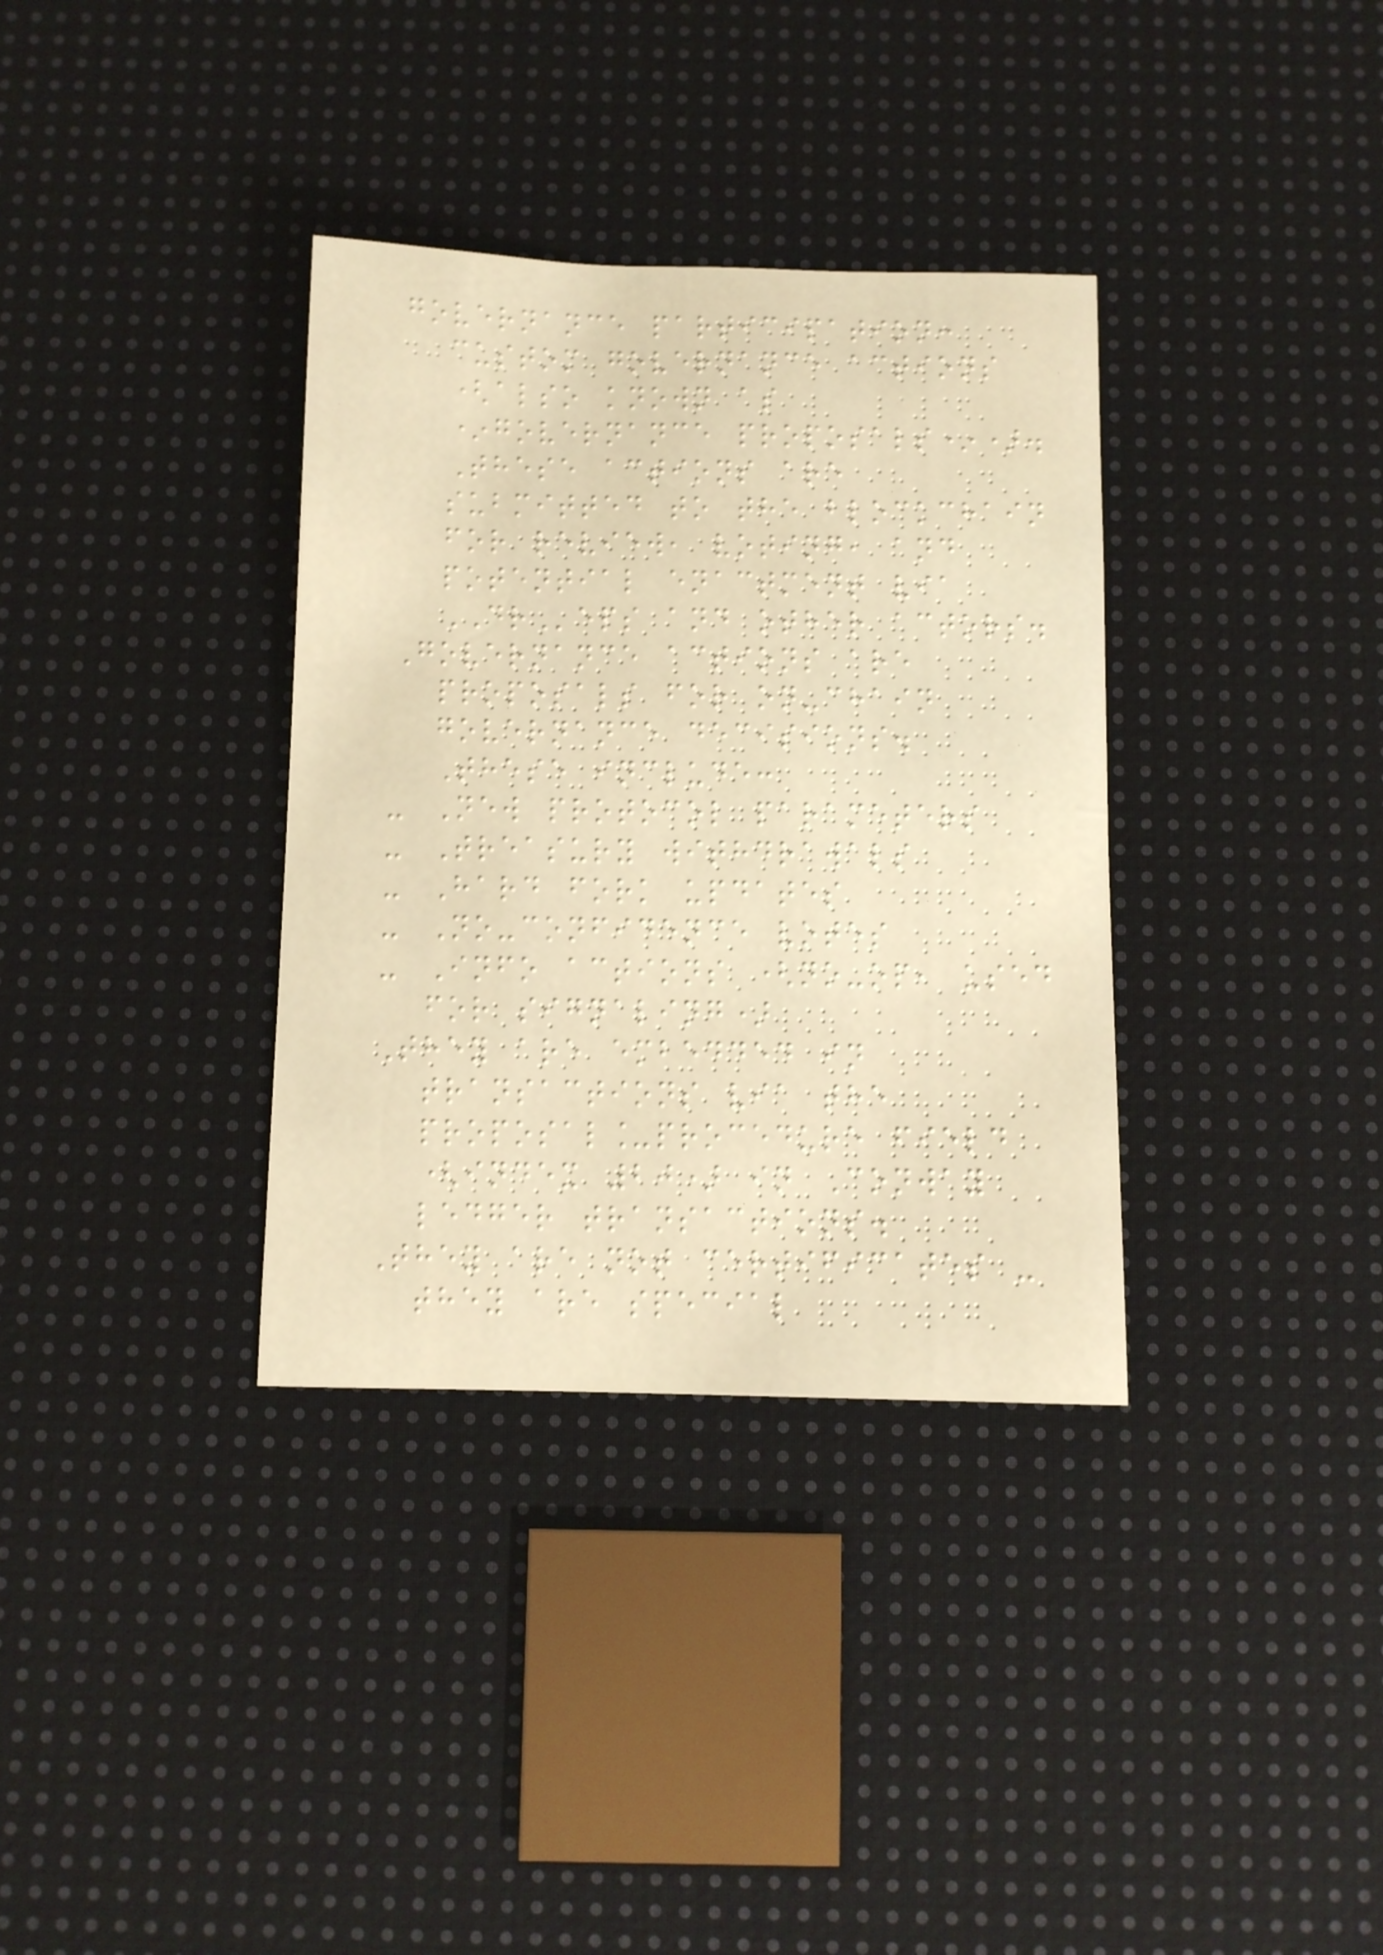governance participation:
custom governance actions
(also known as
*governance proposals*).
These actions are
submitted to the blockchain
for review, voting, and
potential enactment via
DReps and other actors.
Governance actions are
proposals for on-chain
governance decisions.
These include:
- New protocol parameters
- Treasury withdrawals
- Hard fork updates
- No-confidence votes
- Info actions (no-op, used
for signaling)
They are embedded in
transactions via the
proposal_procedure field
(index 20) in Conway
ledger transactions.
They are not certificates -
they are special
